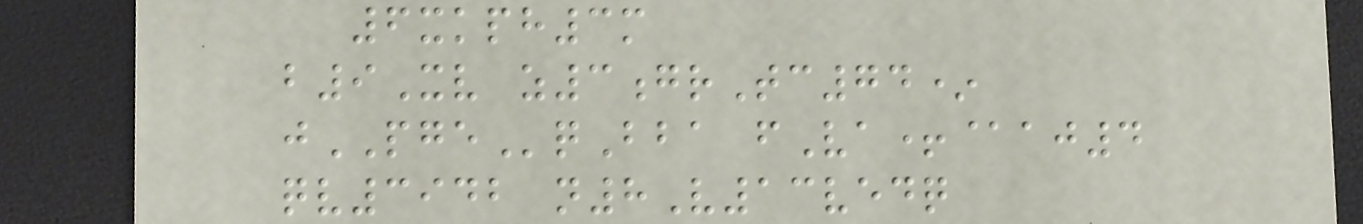6xkph3m
b9Xv z3grTc74*
jPGEqBba fVa+@aj4
qv3942 n8V13vedq
